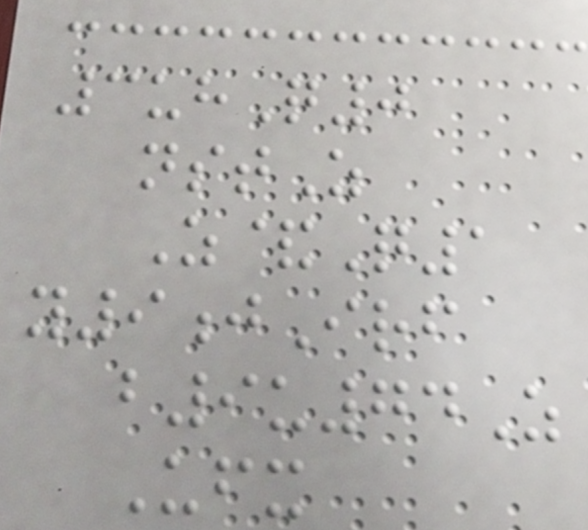3uhQ0
nstZ
Z&Q1
y9jIrf
b9u74Z
Ufx
